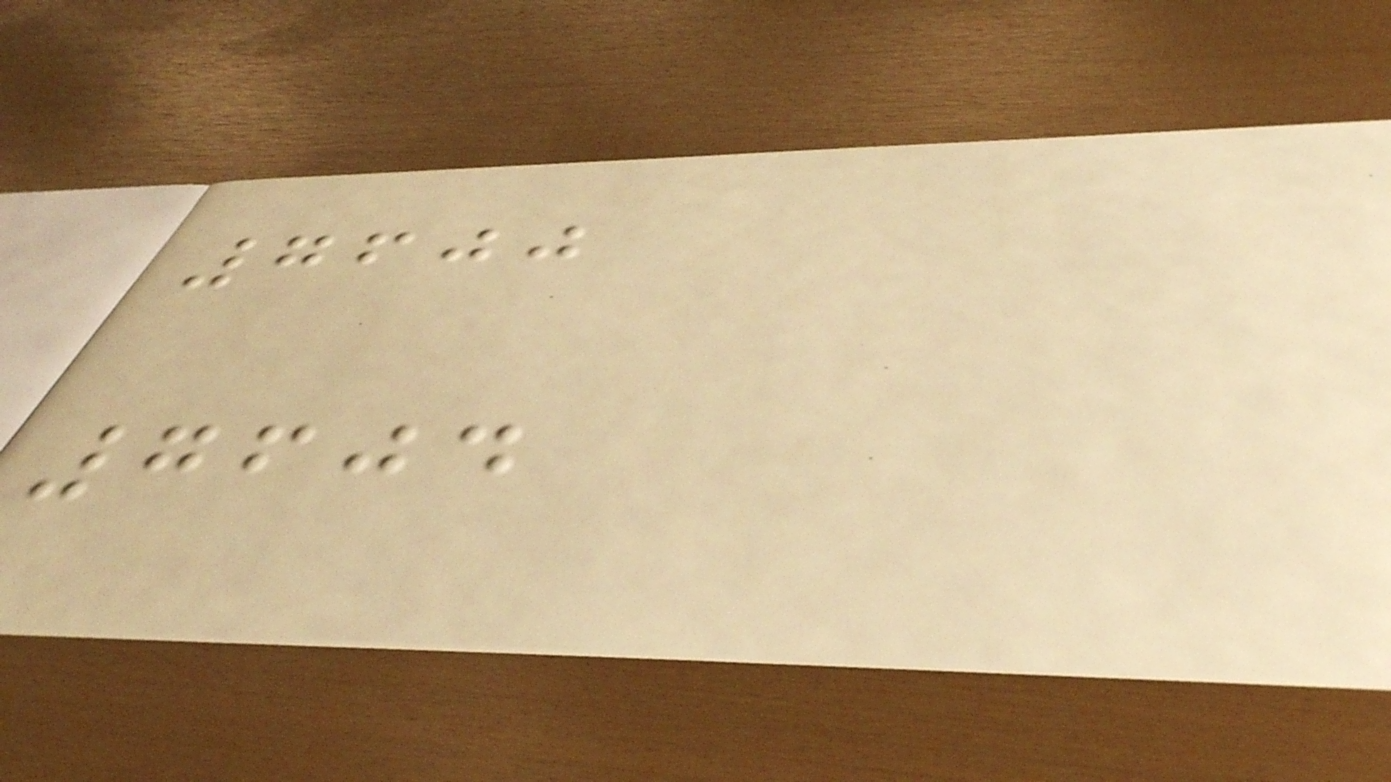7600
7604
